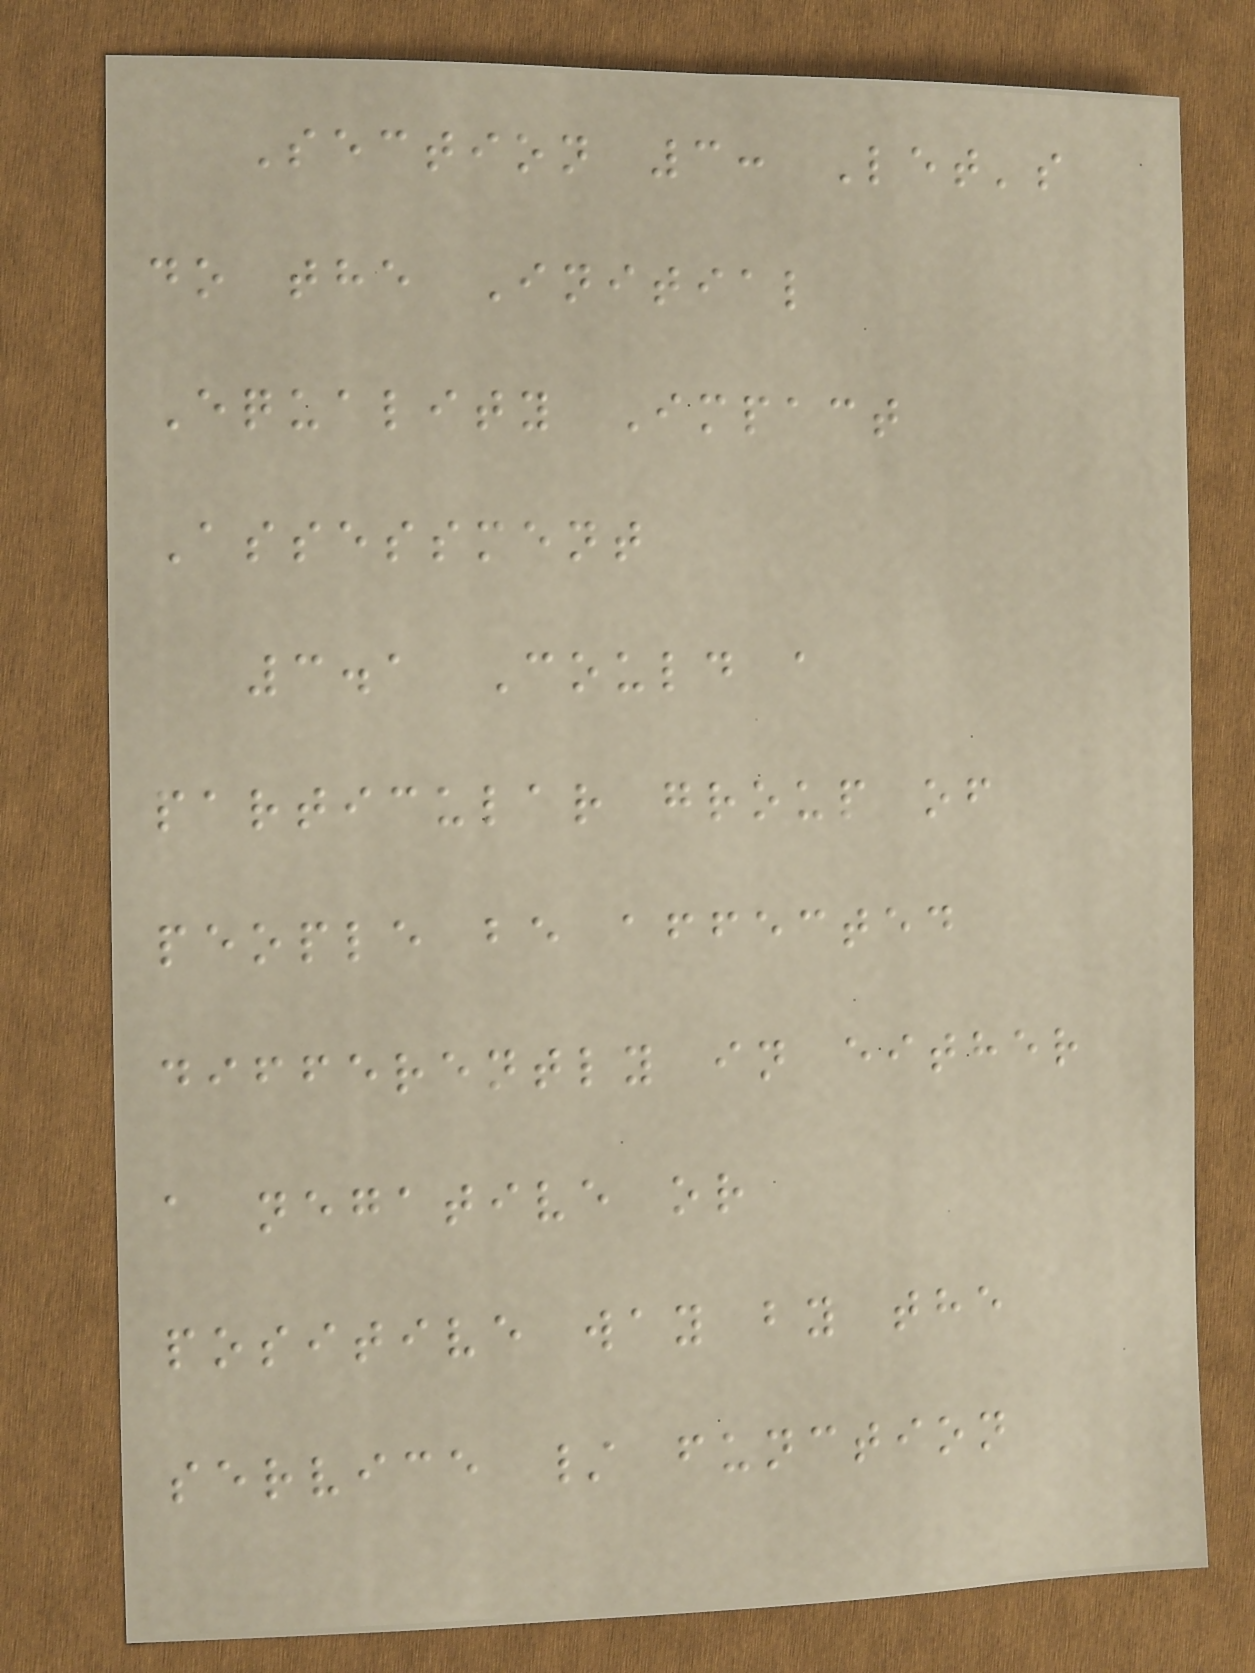Section 3: Let's
do the Initial
Equality Impact
Assessment
3.1 Could a
particular group of
people be affected
differently in either
a negative or
positive way by the
service / function
